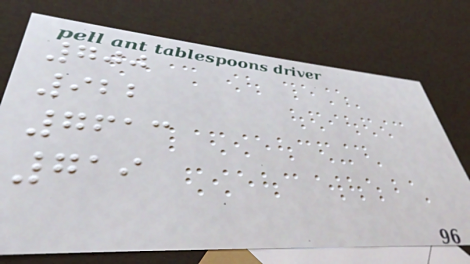700
922
7613
719
